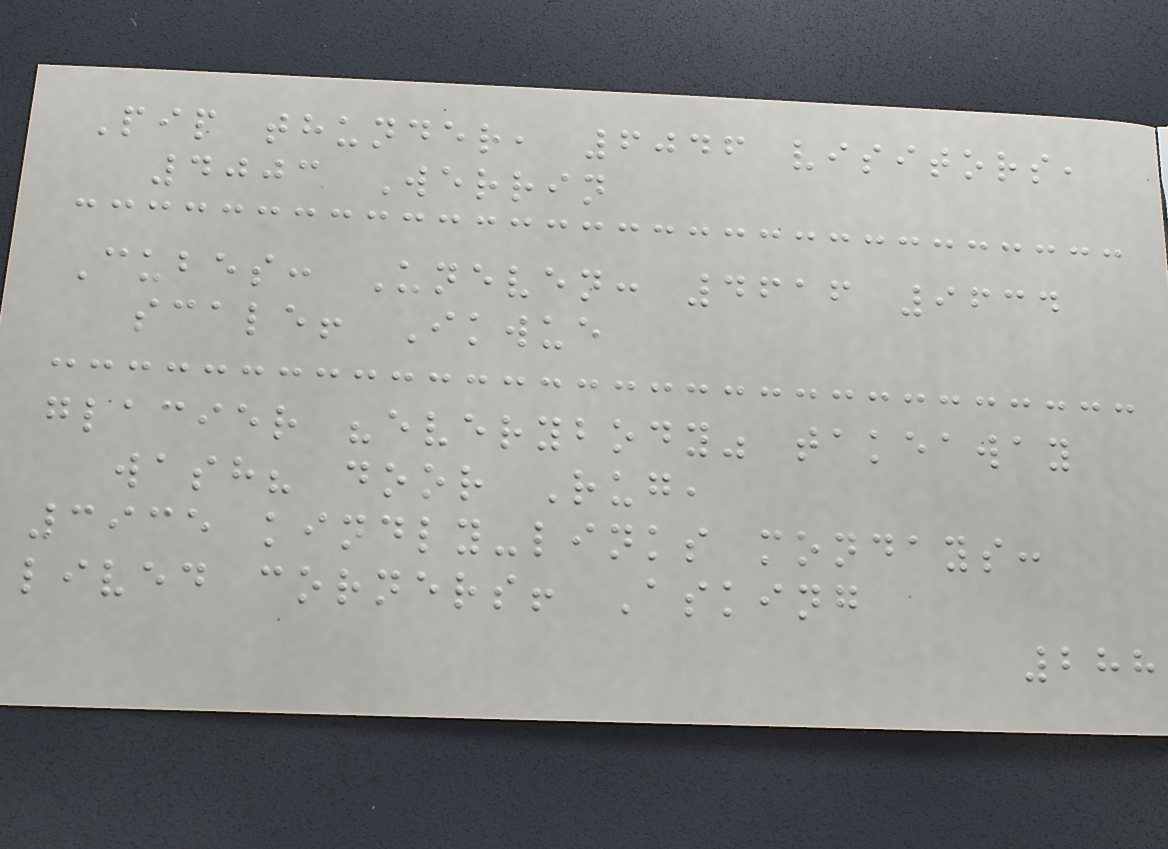Pip thunder, 6046 visitors,
4003 Werrin
Cubes: Uneven: 4616 9634
scale! Ikwue
glacier "everybody" takeaway
wash? door Rug,
3935 kindly-links mondays:
lived corners! Asking
288
